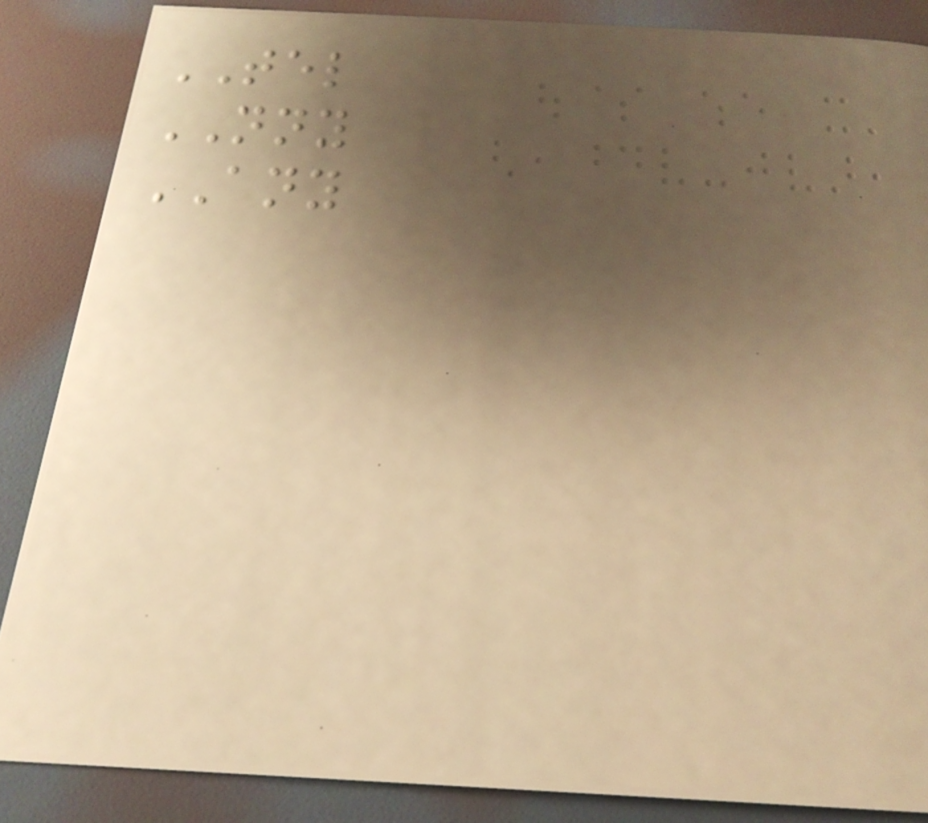TEL
NNY
ANY
